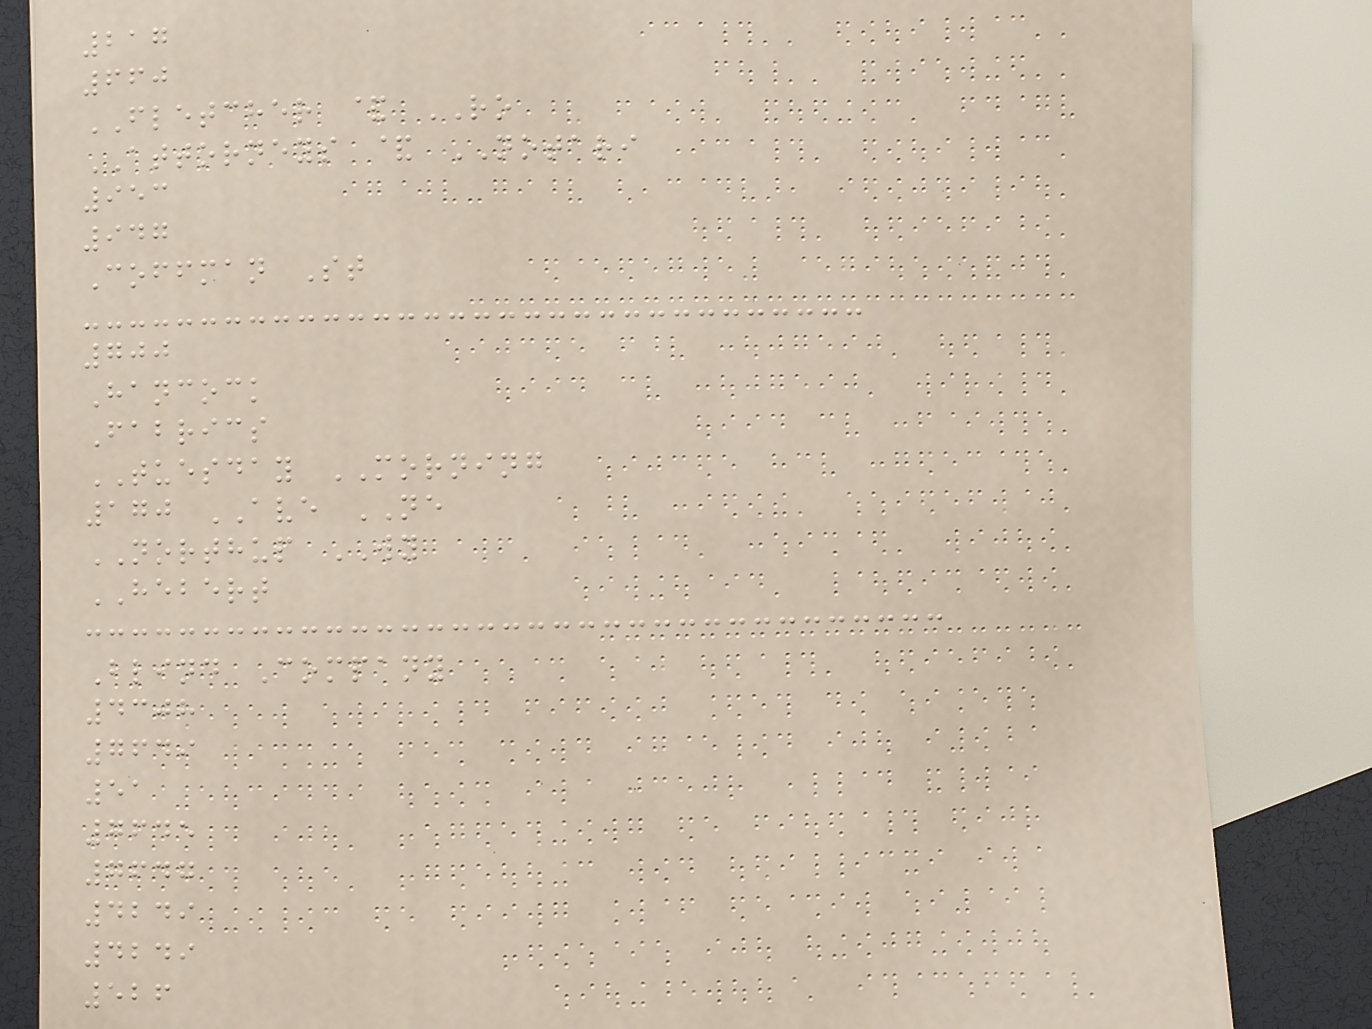217
660
FLETCHER & RO
ATTORNEYS & NOTARI
953
947
Coffman St
700
Hancock
Fabrics
TUESDAY MORNING
170 AVE NE
NORTHUP WY
HEBERT
Blind Company
4308
7649
51
7645
7647
4249
4249
526
